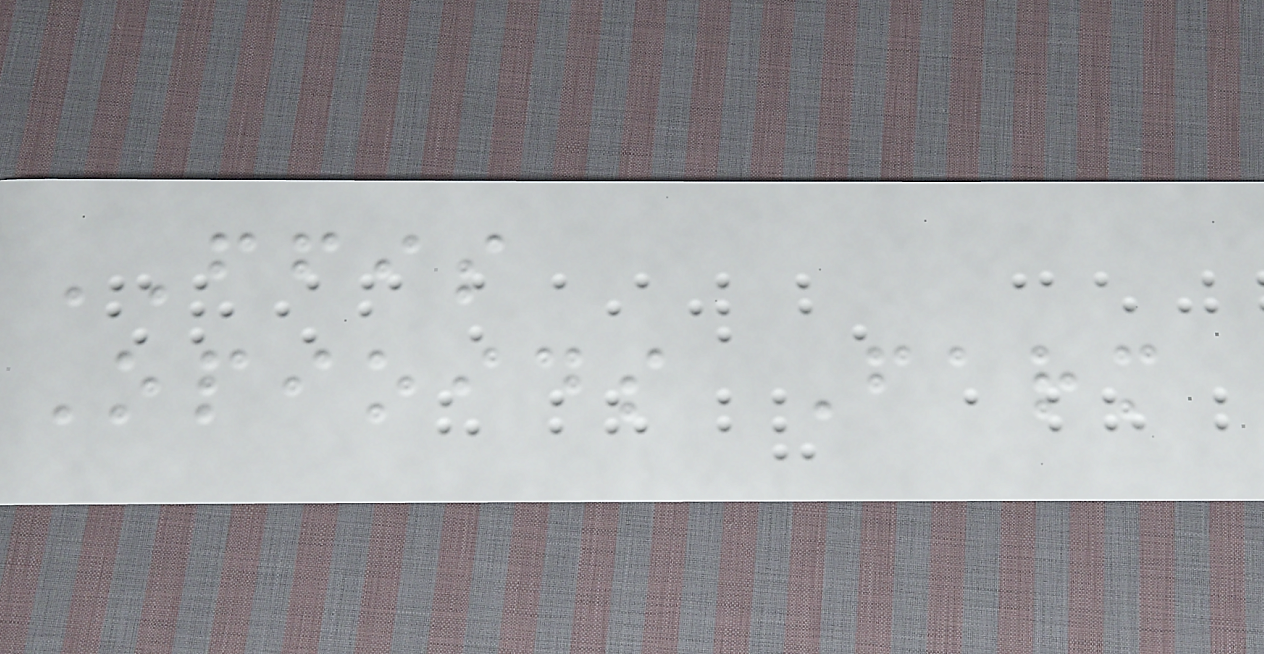FFIS
Opioids Farm
